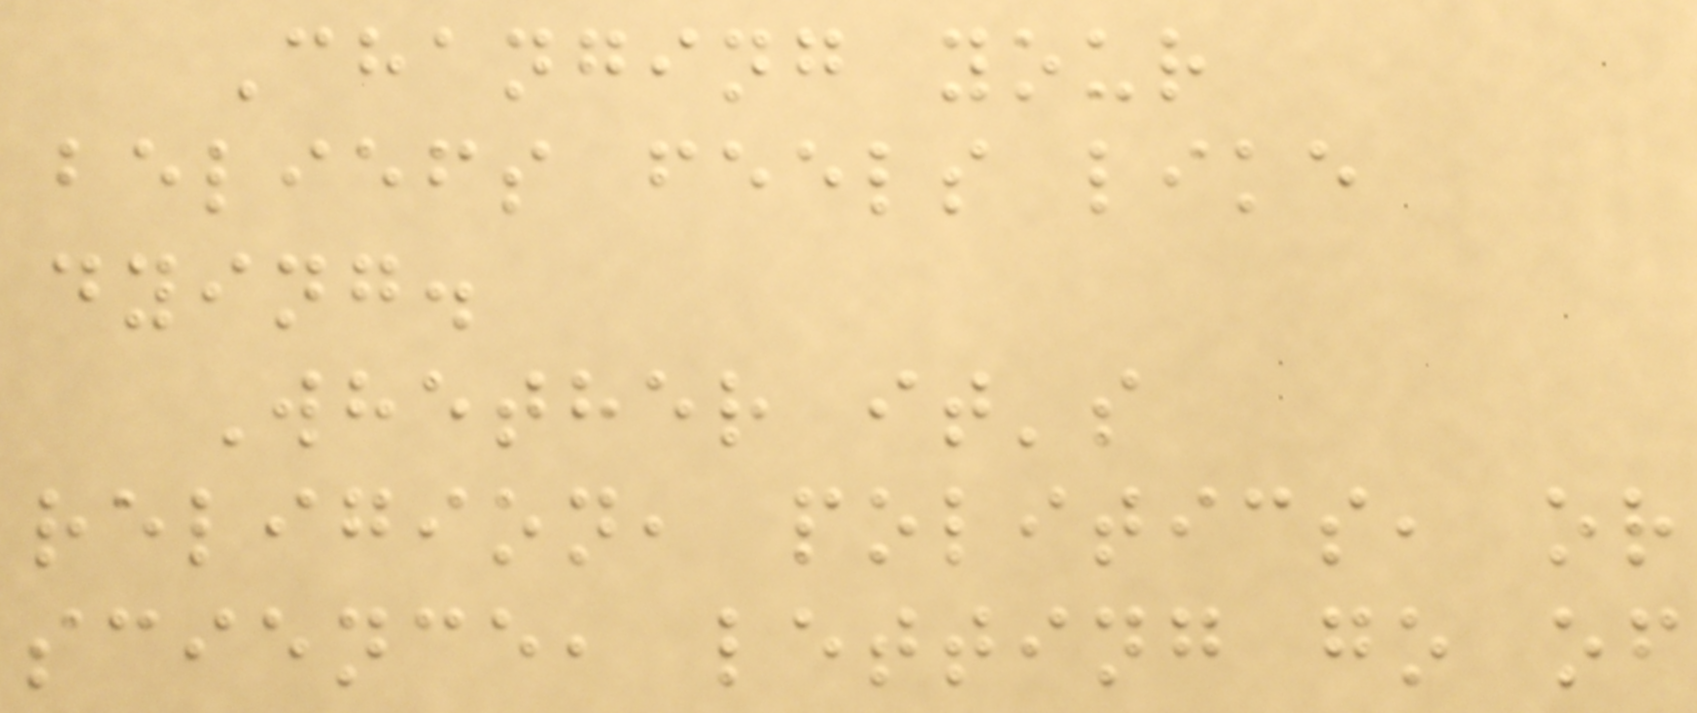Changing your
beliefs feels like
dying.
Whether it's
religion, politics, or
science, letting go of
